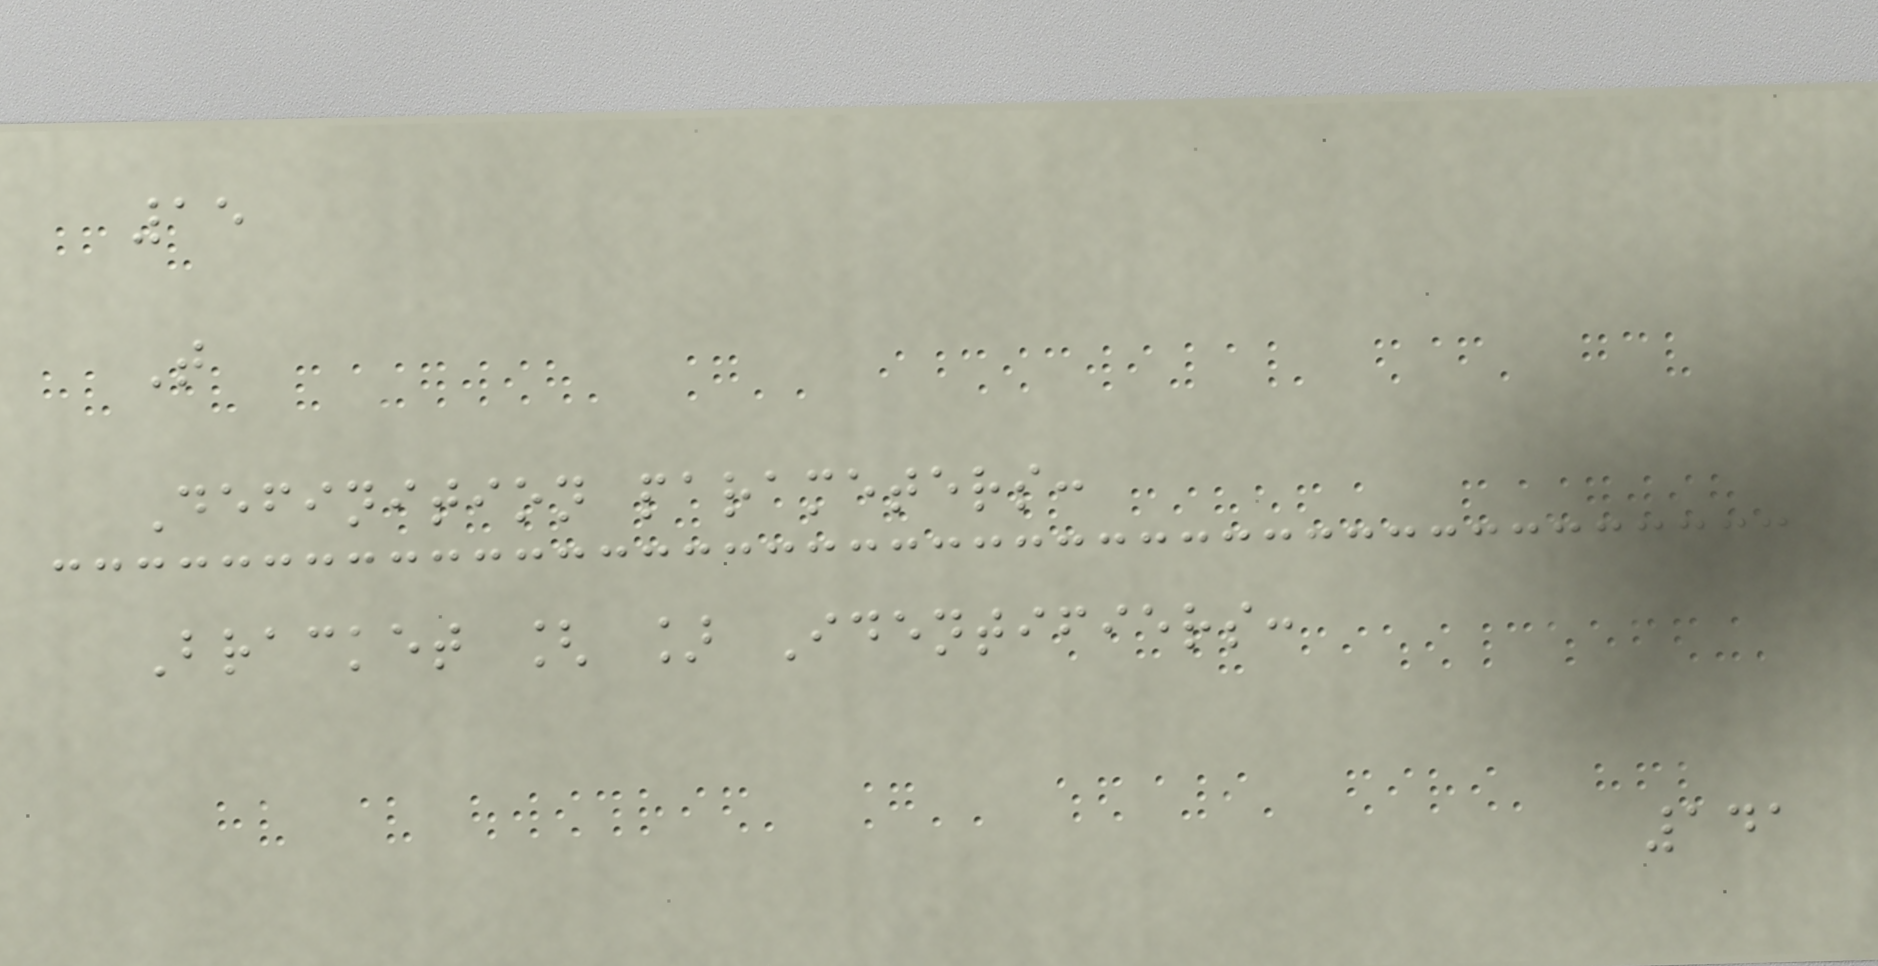15
T
Definition parameters:
Bracket [ ] Identifiers:
141
